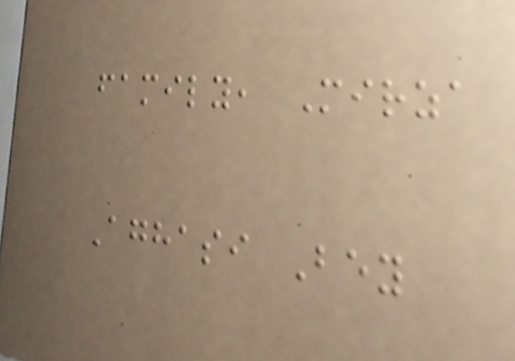family, Mirza
Aghasi Bey
